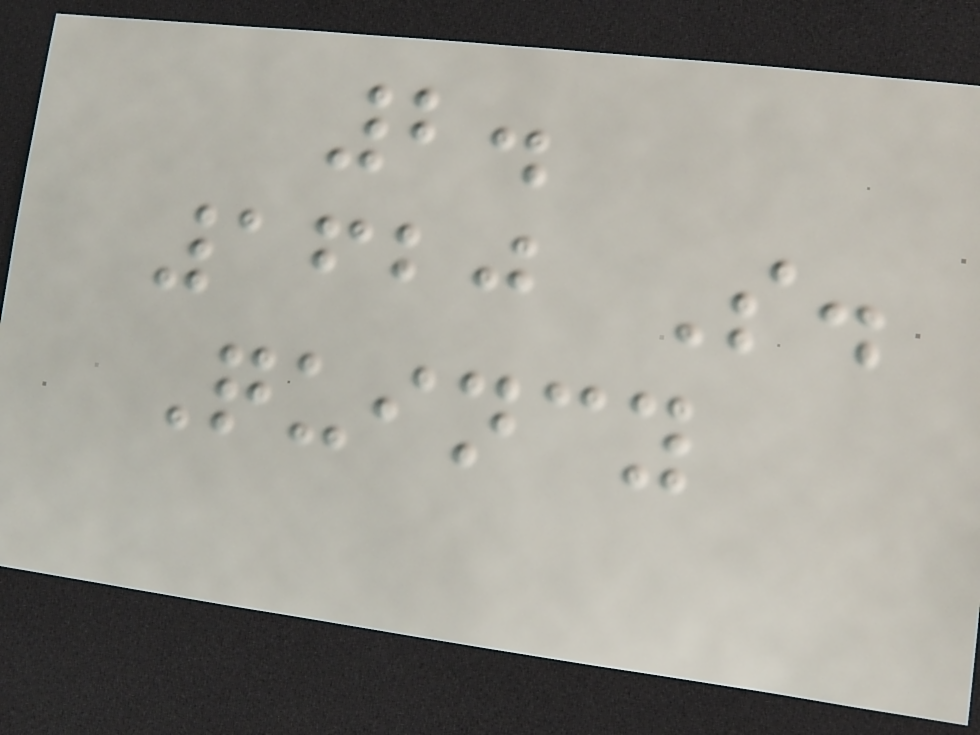2.
1620 S.
Quincy
